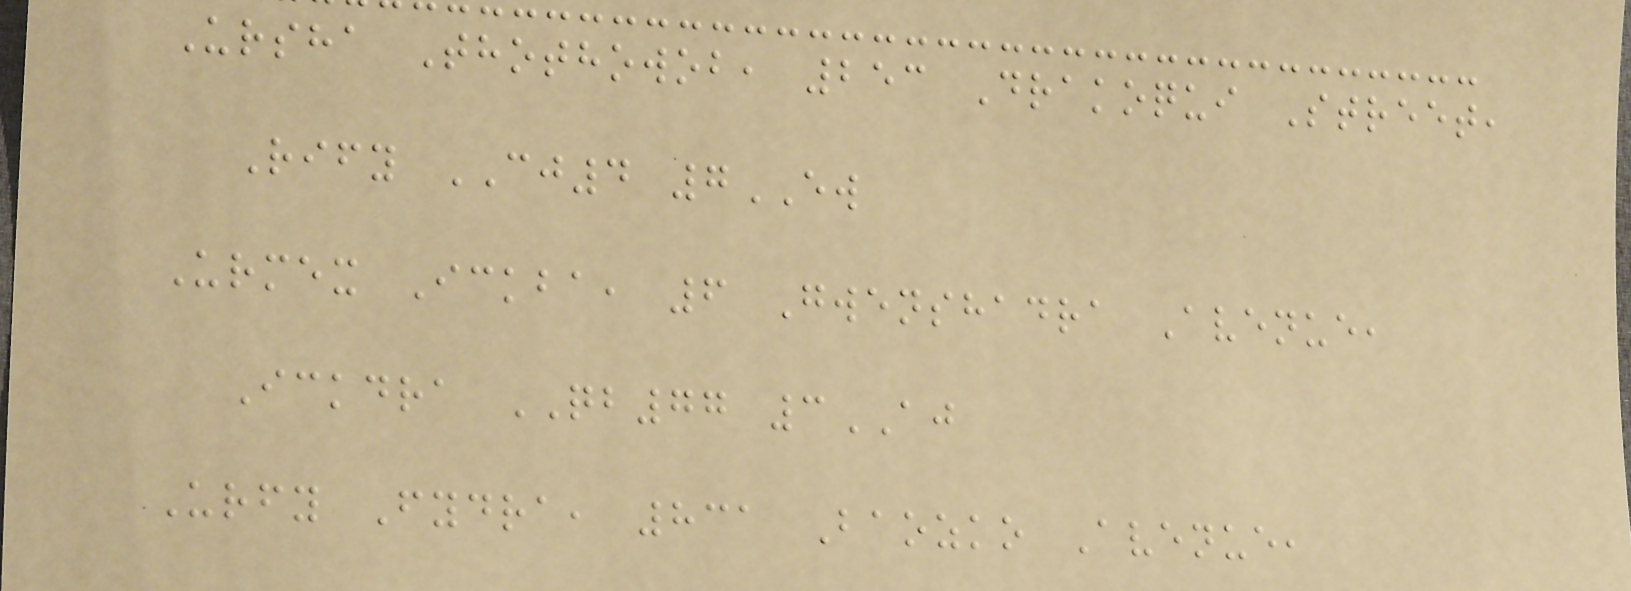Ursha Thothowob, 253 Drakoqui Street,
Rify CJ4 7EW
Urmex Ickba, 6 Gwenshadra Avenue,
Ickdra QB77 3AJ
Urfy Fydra, 831 Baozko Avenue,
